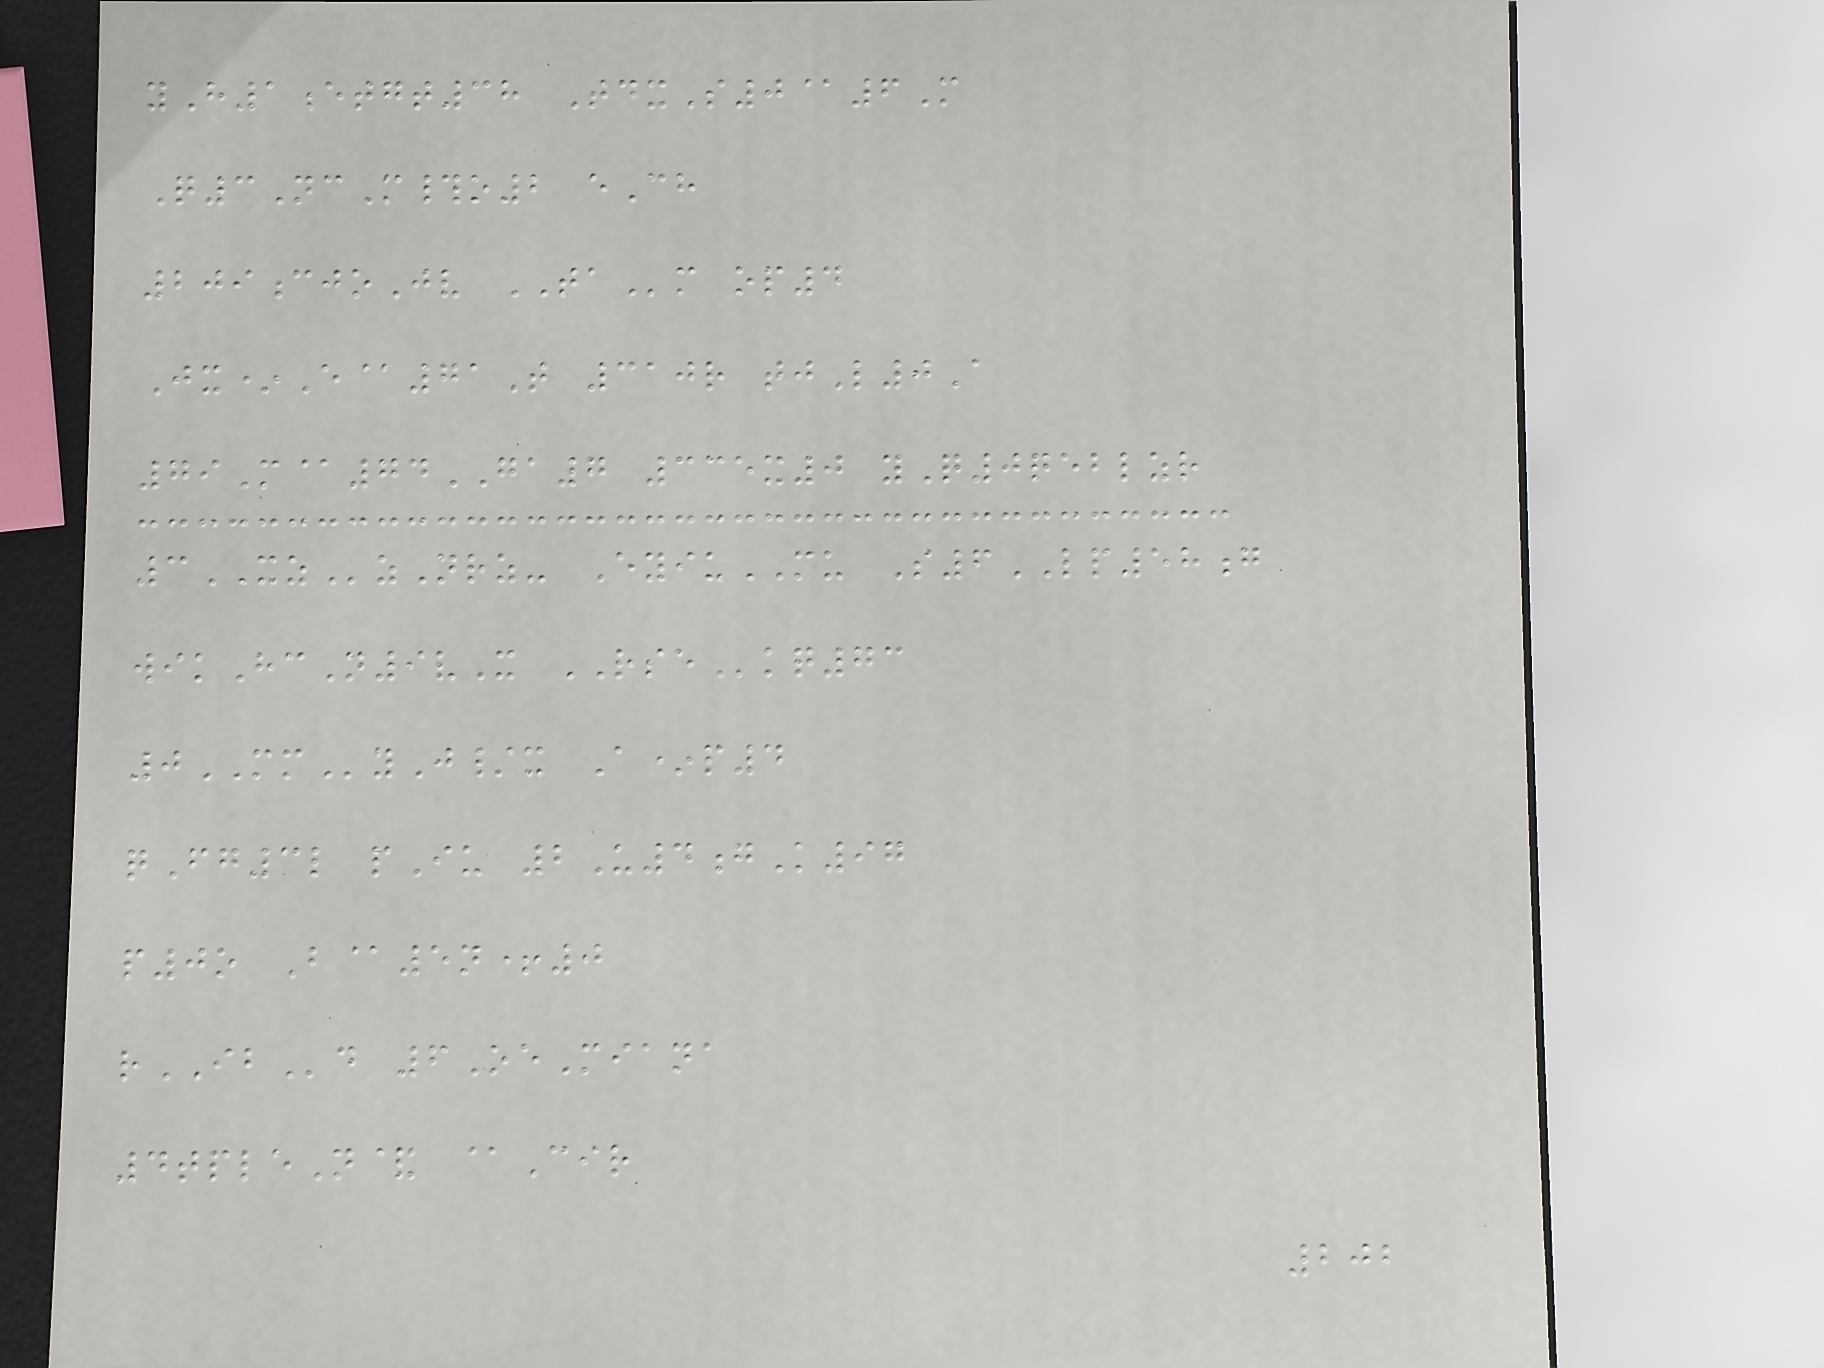yH1etgt38 TdxS0@6M
Q3NcM#o2 eCh
209cjoJv TAm op4
Jx*E@71T 310r tjL0A
79M@74GA7 335x0 yQ0qeblzr
3XZzNrz- EyiuMU S6LP58g
wikHcN9vX RSEkq73
0MMyJ/x A*p4
qFg3l pIu 2U4gK97
p0o B@5n+0
rIBd 6OeMiana
4tpleN& @Cir
202
